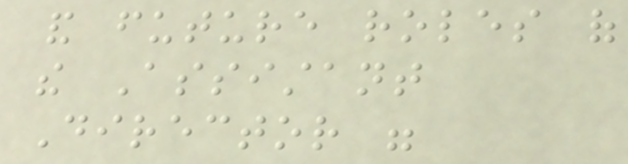and future roles of
the Assistant
Director were
